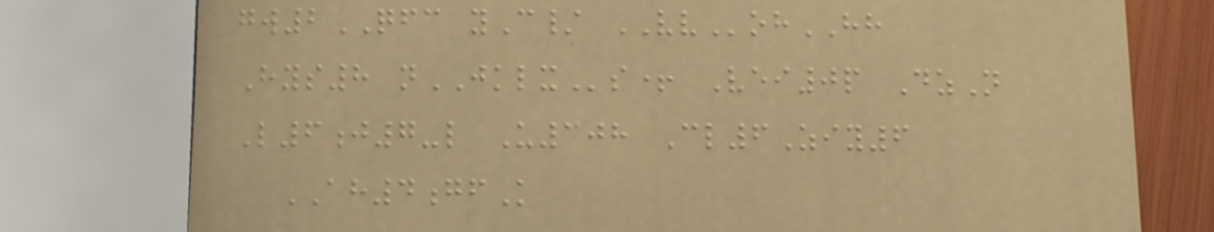gw2QFC yC/ VVohHH
Hys8 nJKLXs+ Vei0p DzN
L6j7-l U308 Cl6Ziy6
AH4gfK
